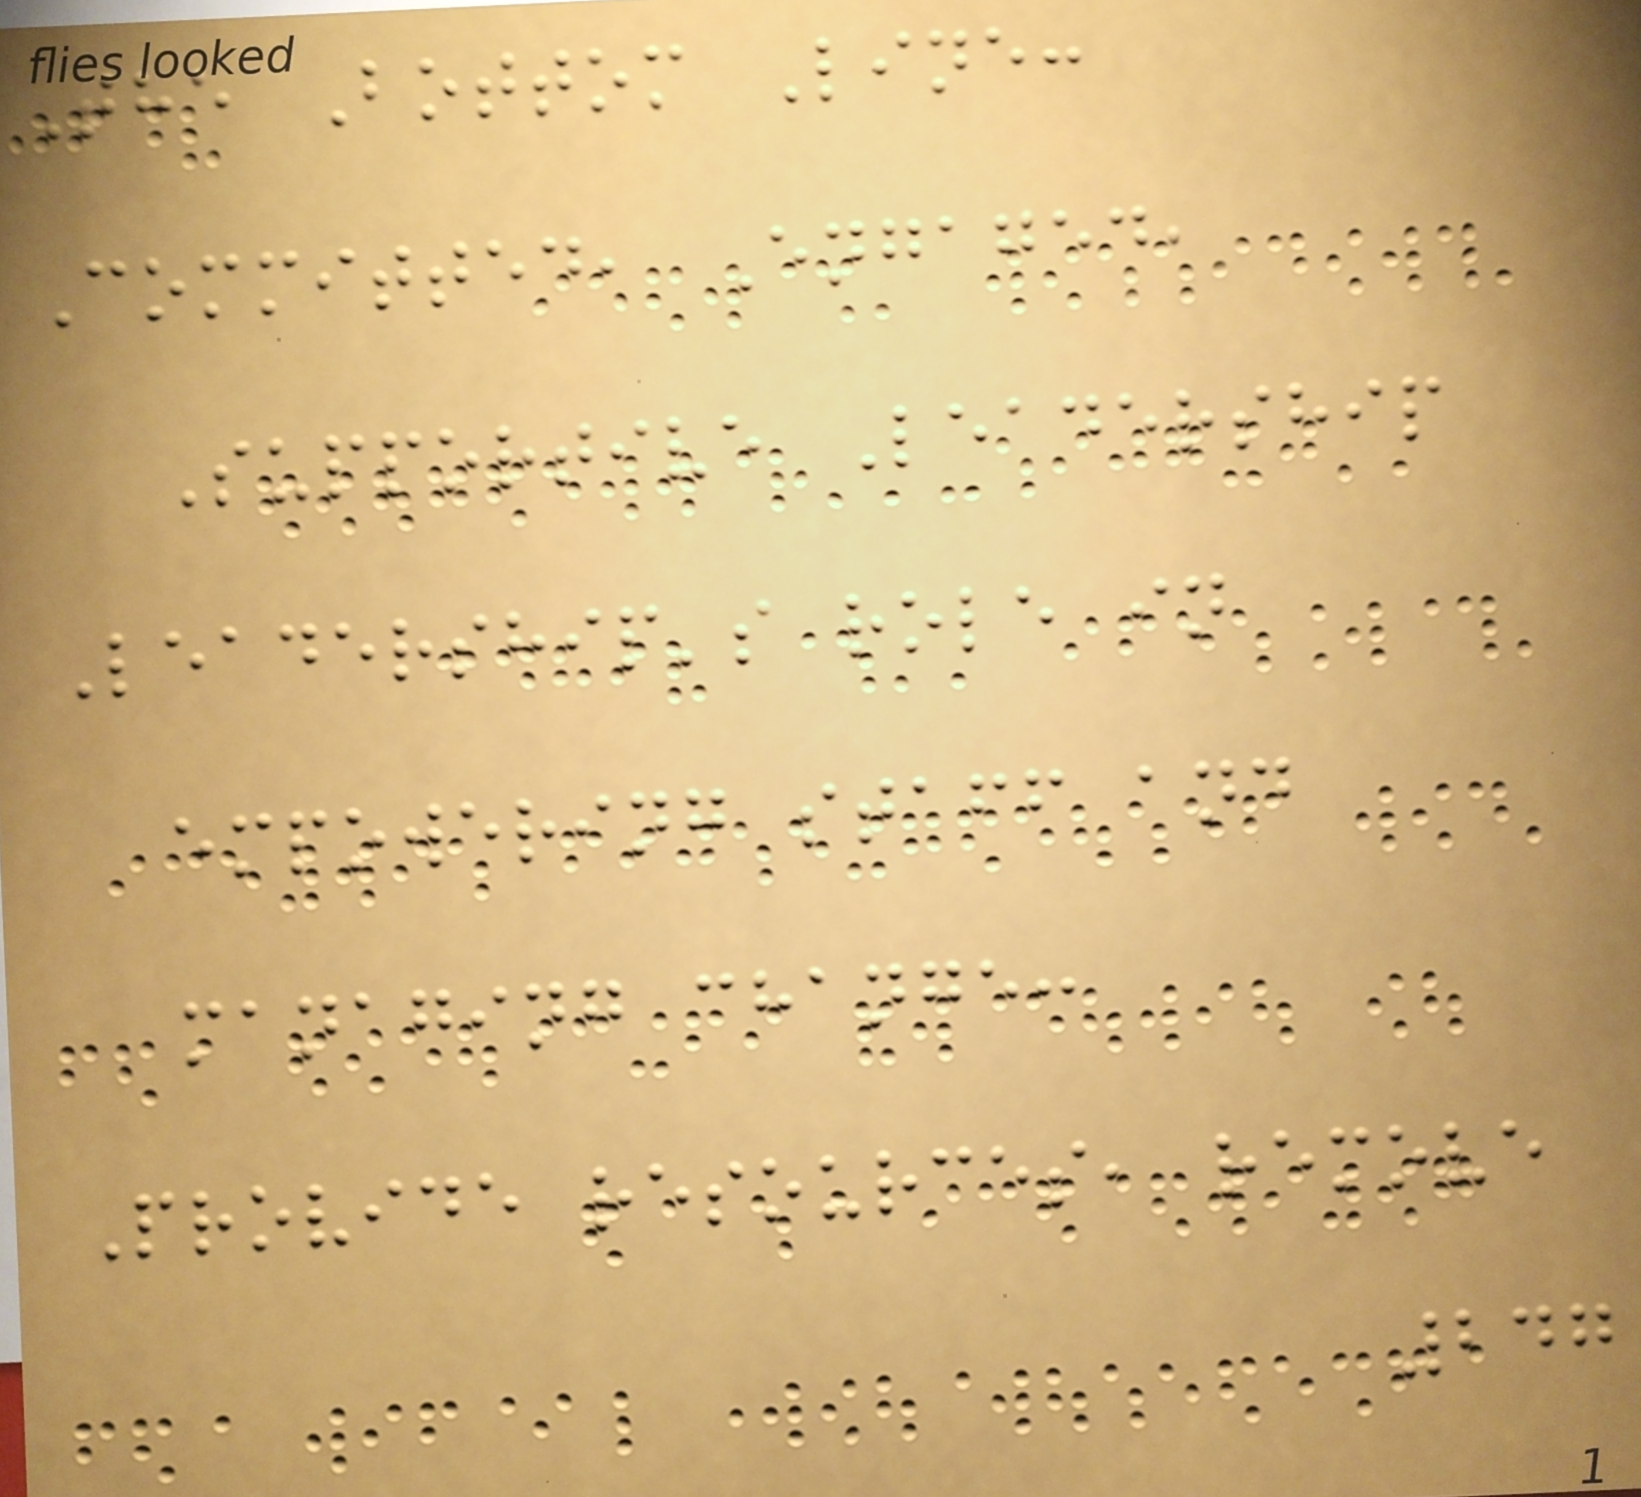The Bottom Line:
Committed, Engaged,
Supportive Leadership
Leadership's role in
empowering staff and
managing change:
Provide resources, remove
247
